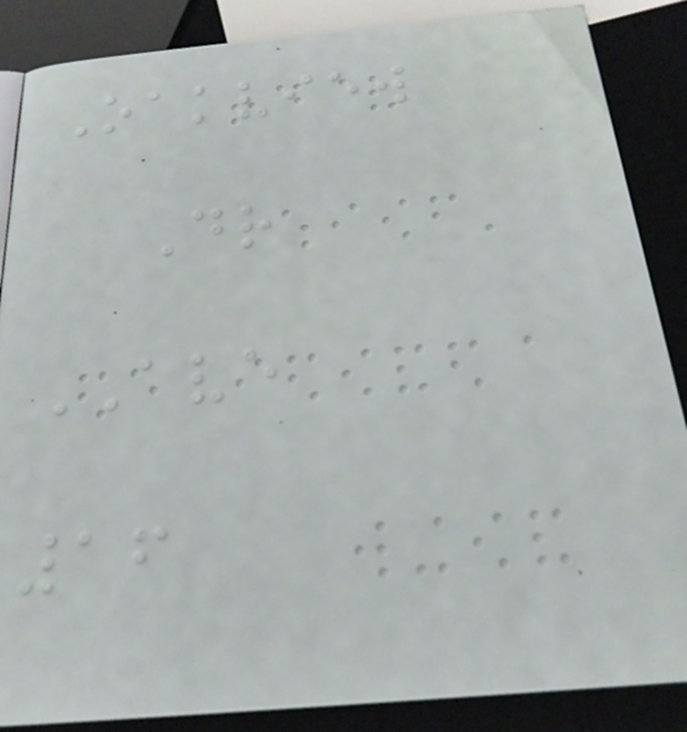Oakview
Dr
AVE
16
